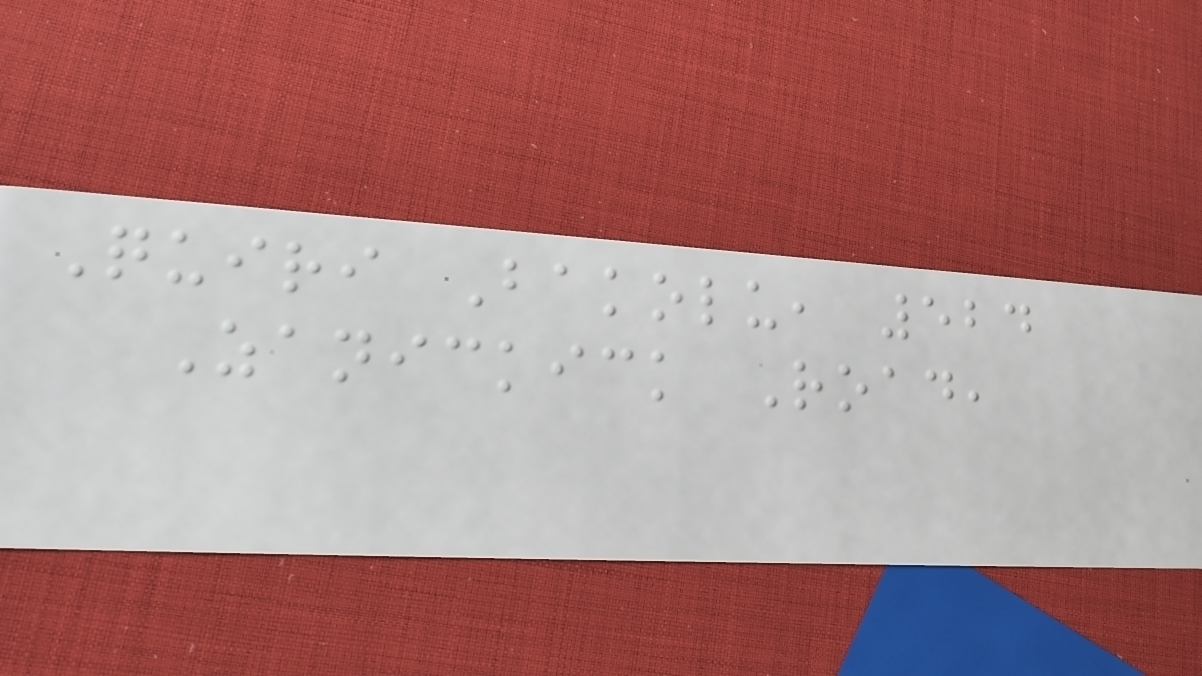Quiri Bakolu, 524
Zanickick Road,
